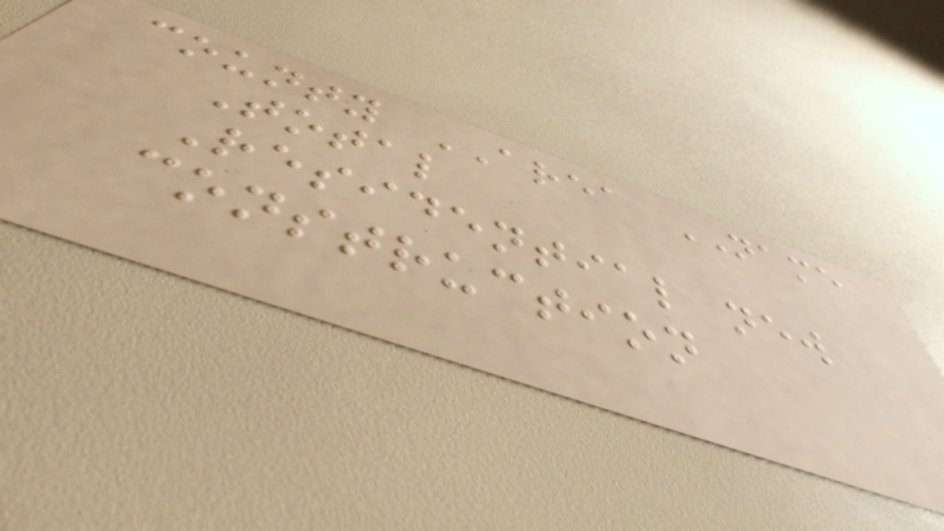county AREA NAME
Total
Residential new
construction
